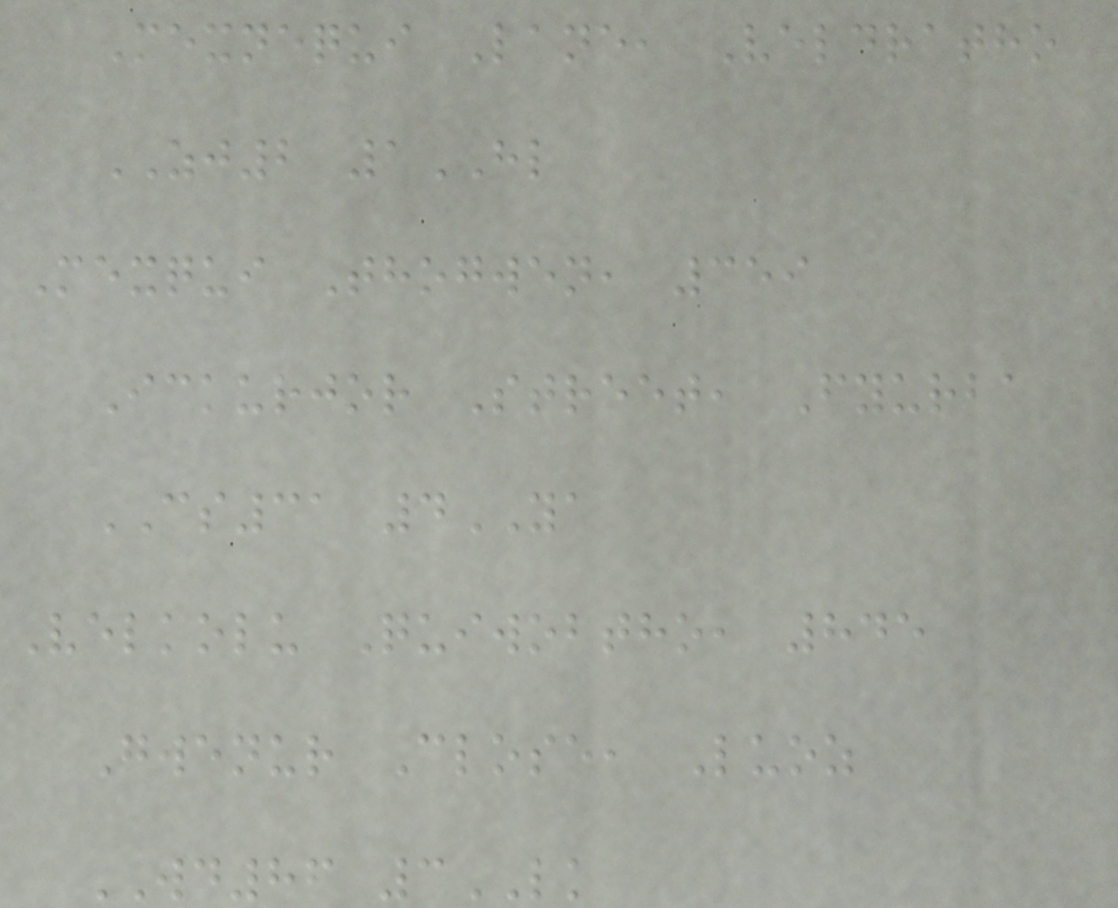Mexnequi Lane, Veldratho
ZJ2 1HL
Mexqui Thogwen, 359
Ickurjor Street, Fyurba
CS31 4YA
Velkolu Quiwobtho, 845
Gwenur Close, Luoz
WD86 3LK
